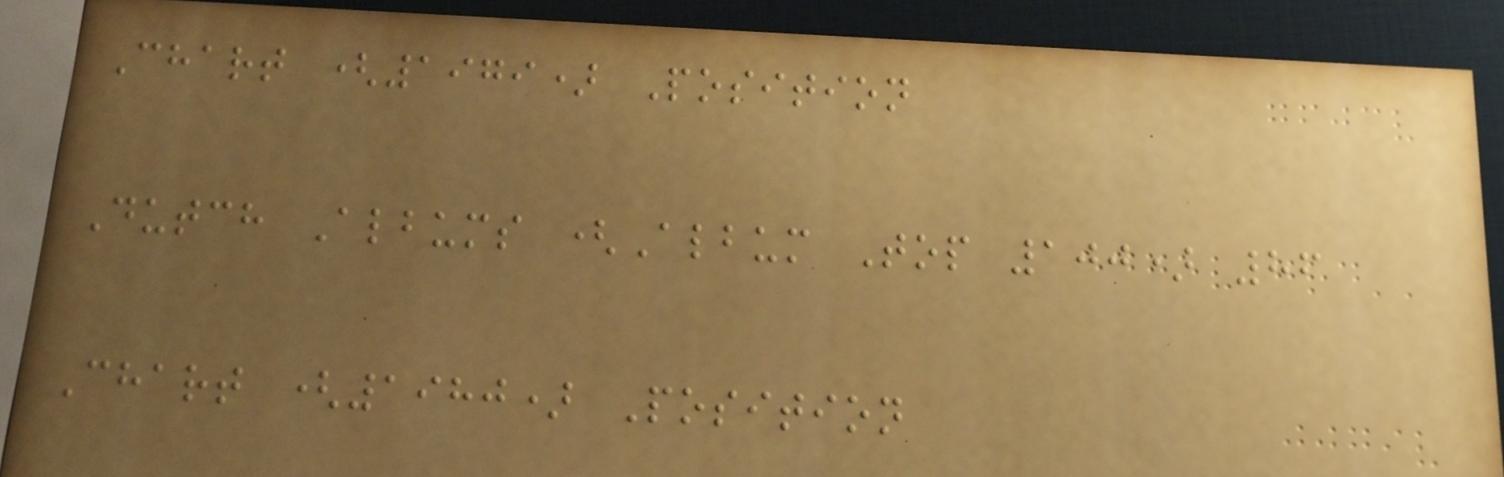Chart (1979) Position
Dutch Albums (Album Top 100) 86
Chart (1980) Position
